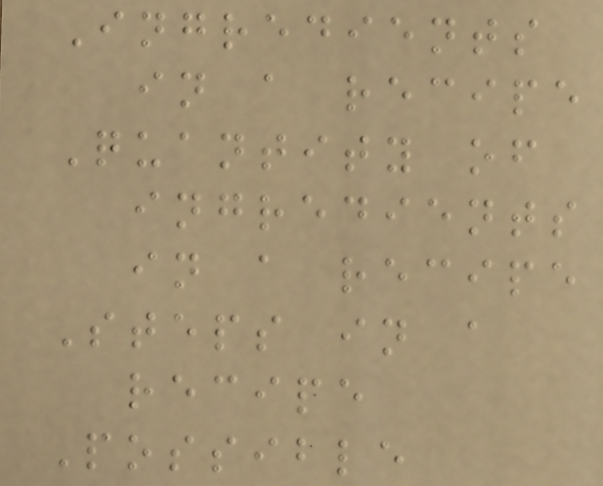Ingredients
in a recipe
Quantity of
ingredients
in a recipe
Steps in a
recipe
Possible
